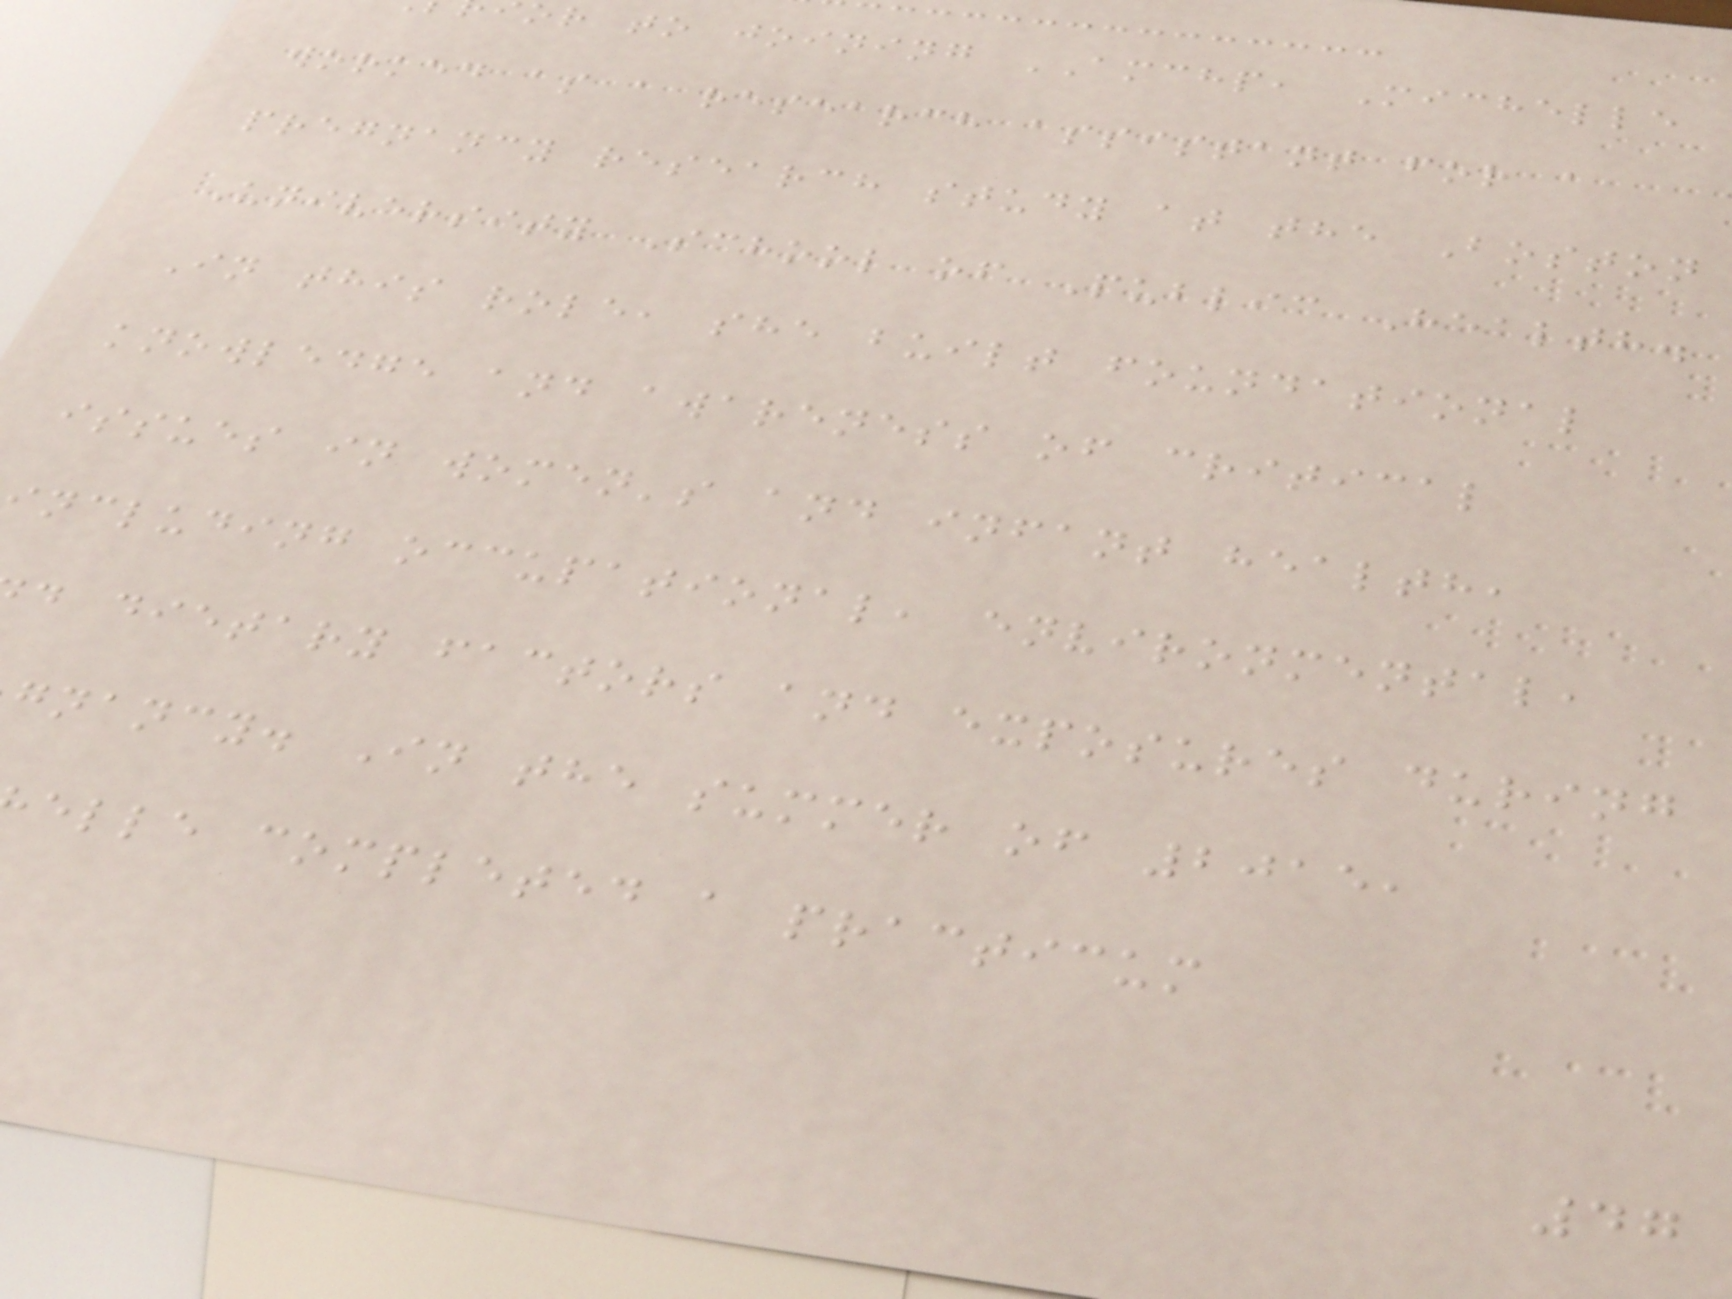or to joining AMCHP, Michelle
worked as a research assistant for a
pregnancy research study at the Boston
University School of Public Health.
In this role, she built foundational
knowledge and awareness of critical
issues in women's and infant health,
including occupational, environmental,
d dietary factors and exposures during
gnancy. In the summer of 2015,
elle completed a practicum
47
